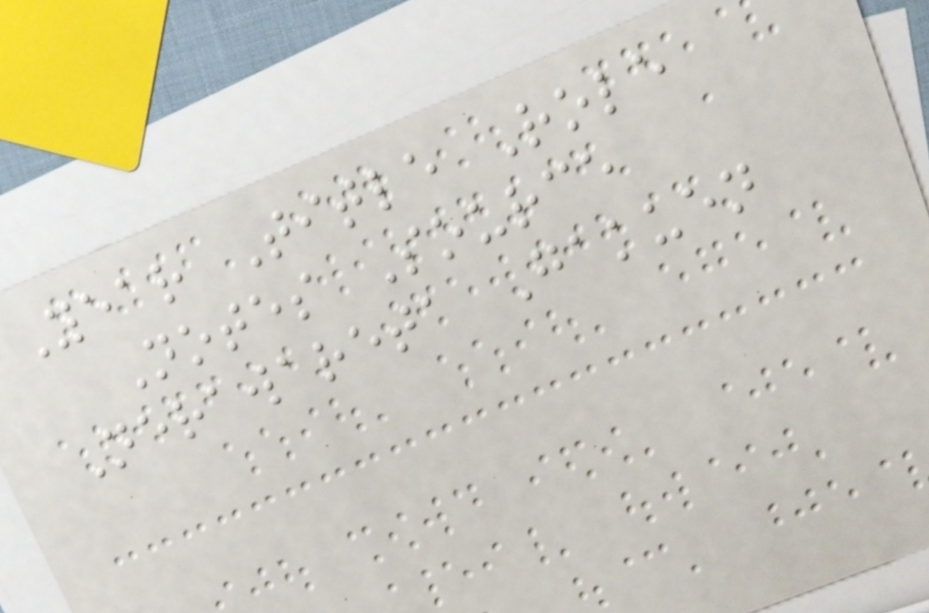Year Title Role
Notes Source
Nerawareta Gakuen
